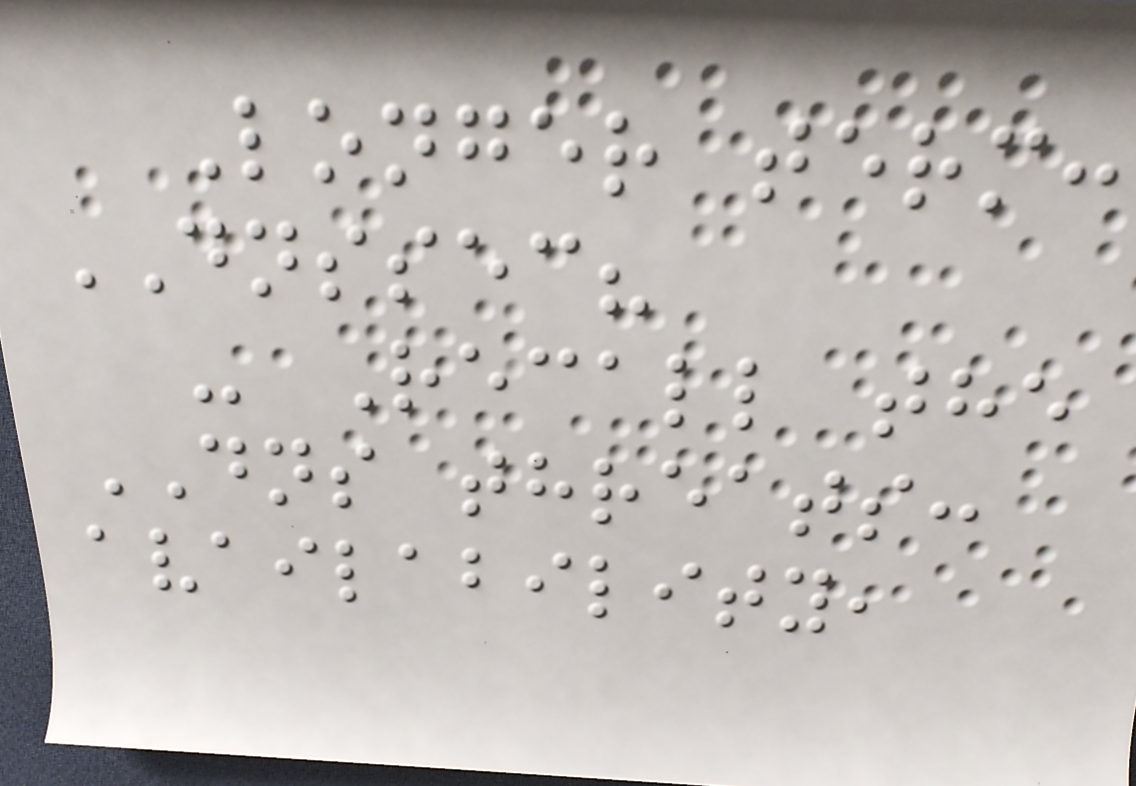Longer term:
DNSSEC?
- Recall the
DNS threats:
availability,
